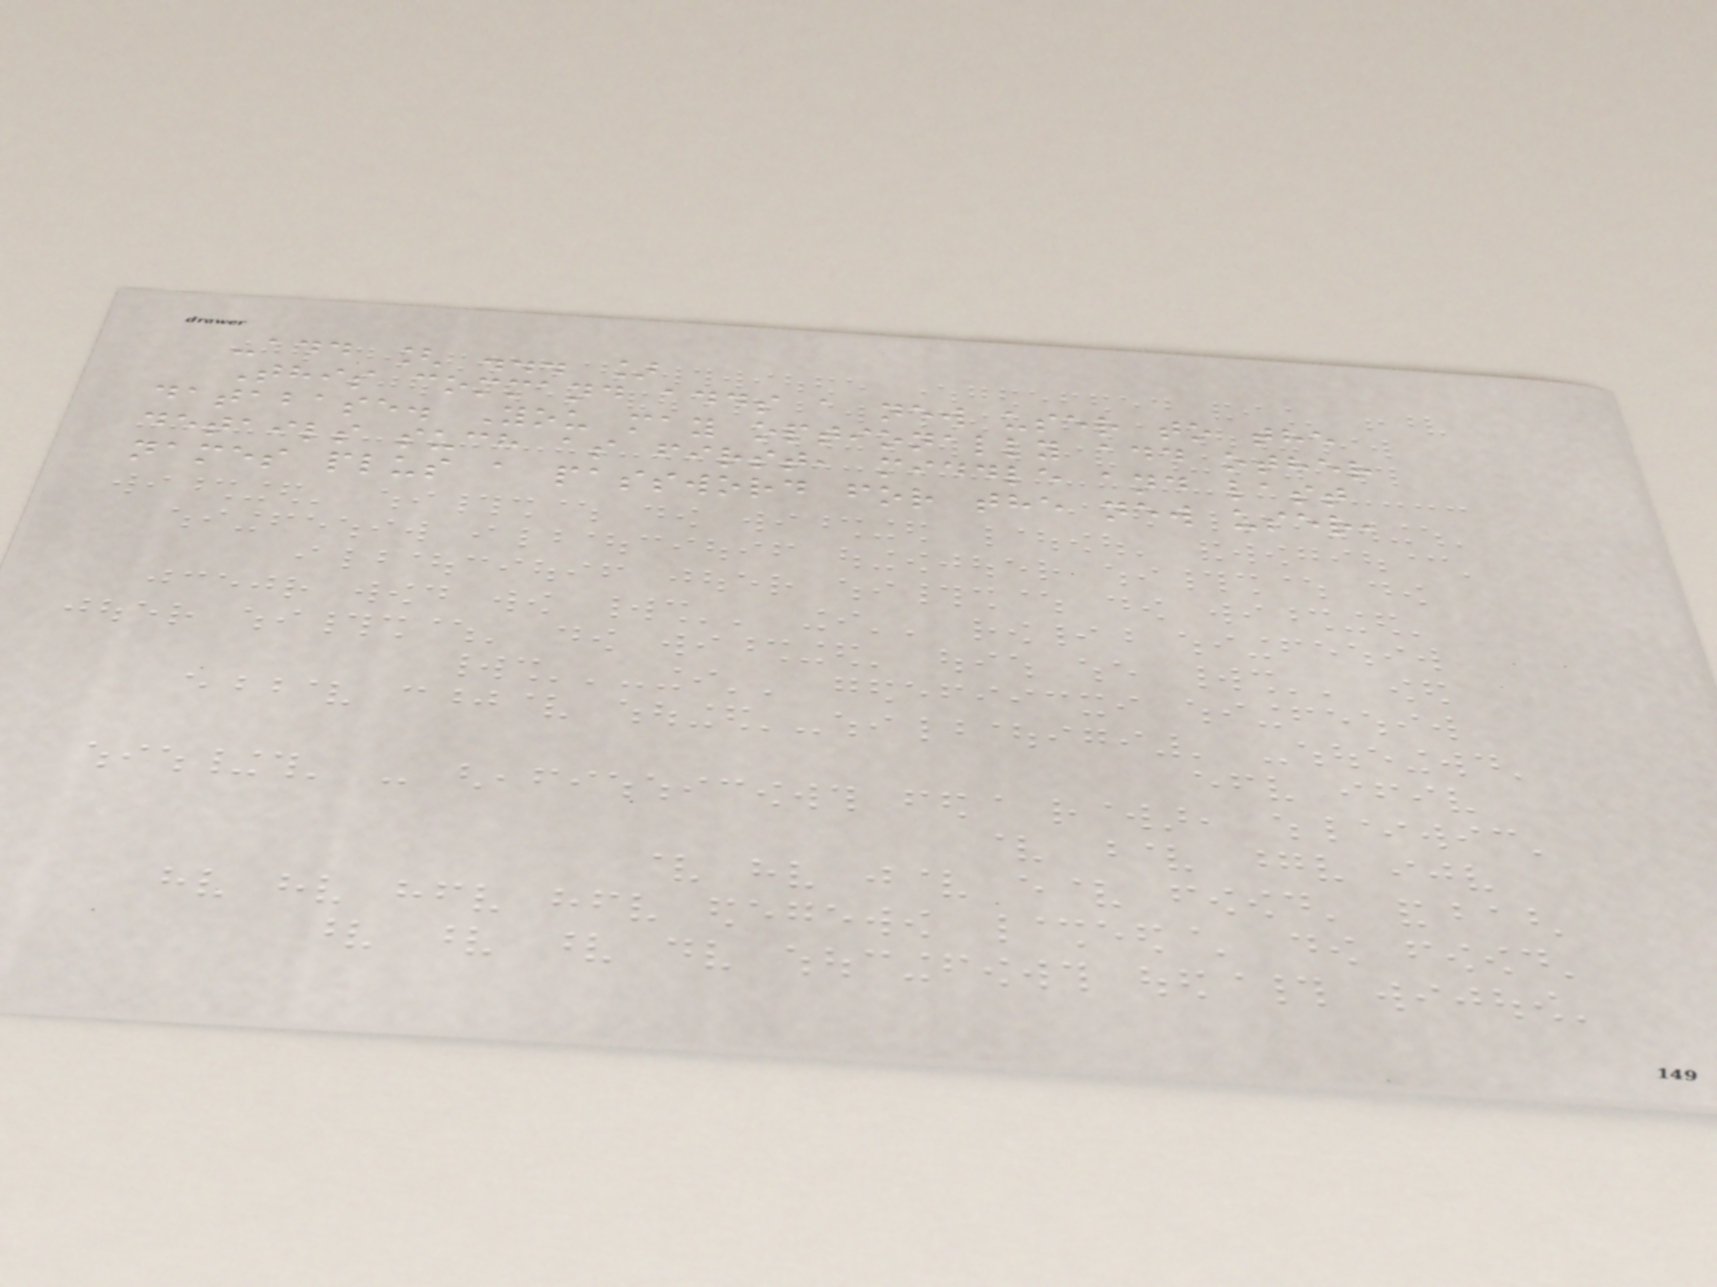-add [ ... ]
This command adds a new user to the
database. You may optionally add other
details such as first, middle and last
names plus a password for the new user,
